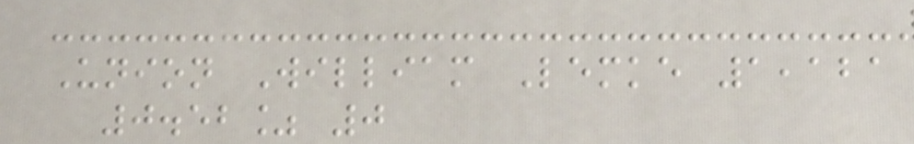Union William Lemke 1,121
0.52% 0
